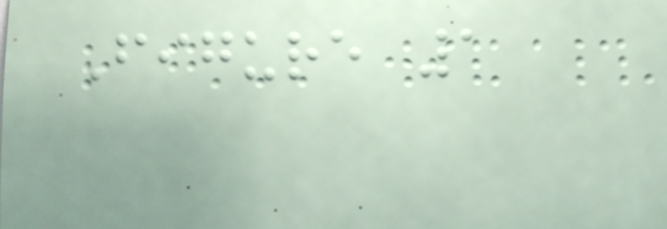Figure 1
